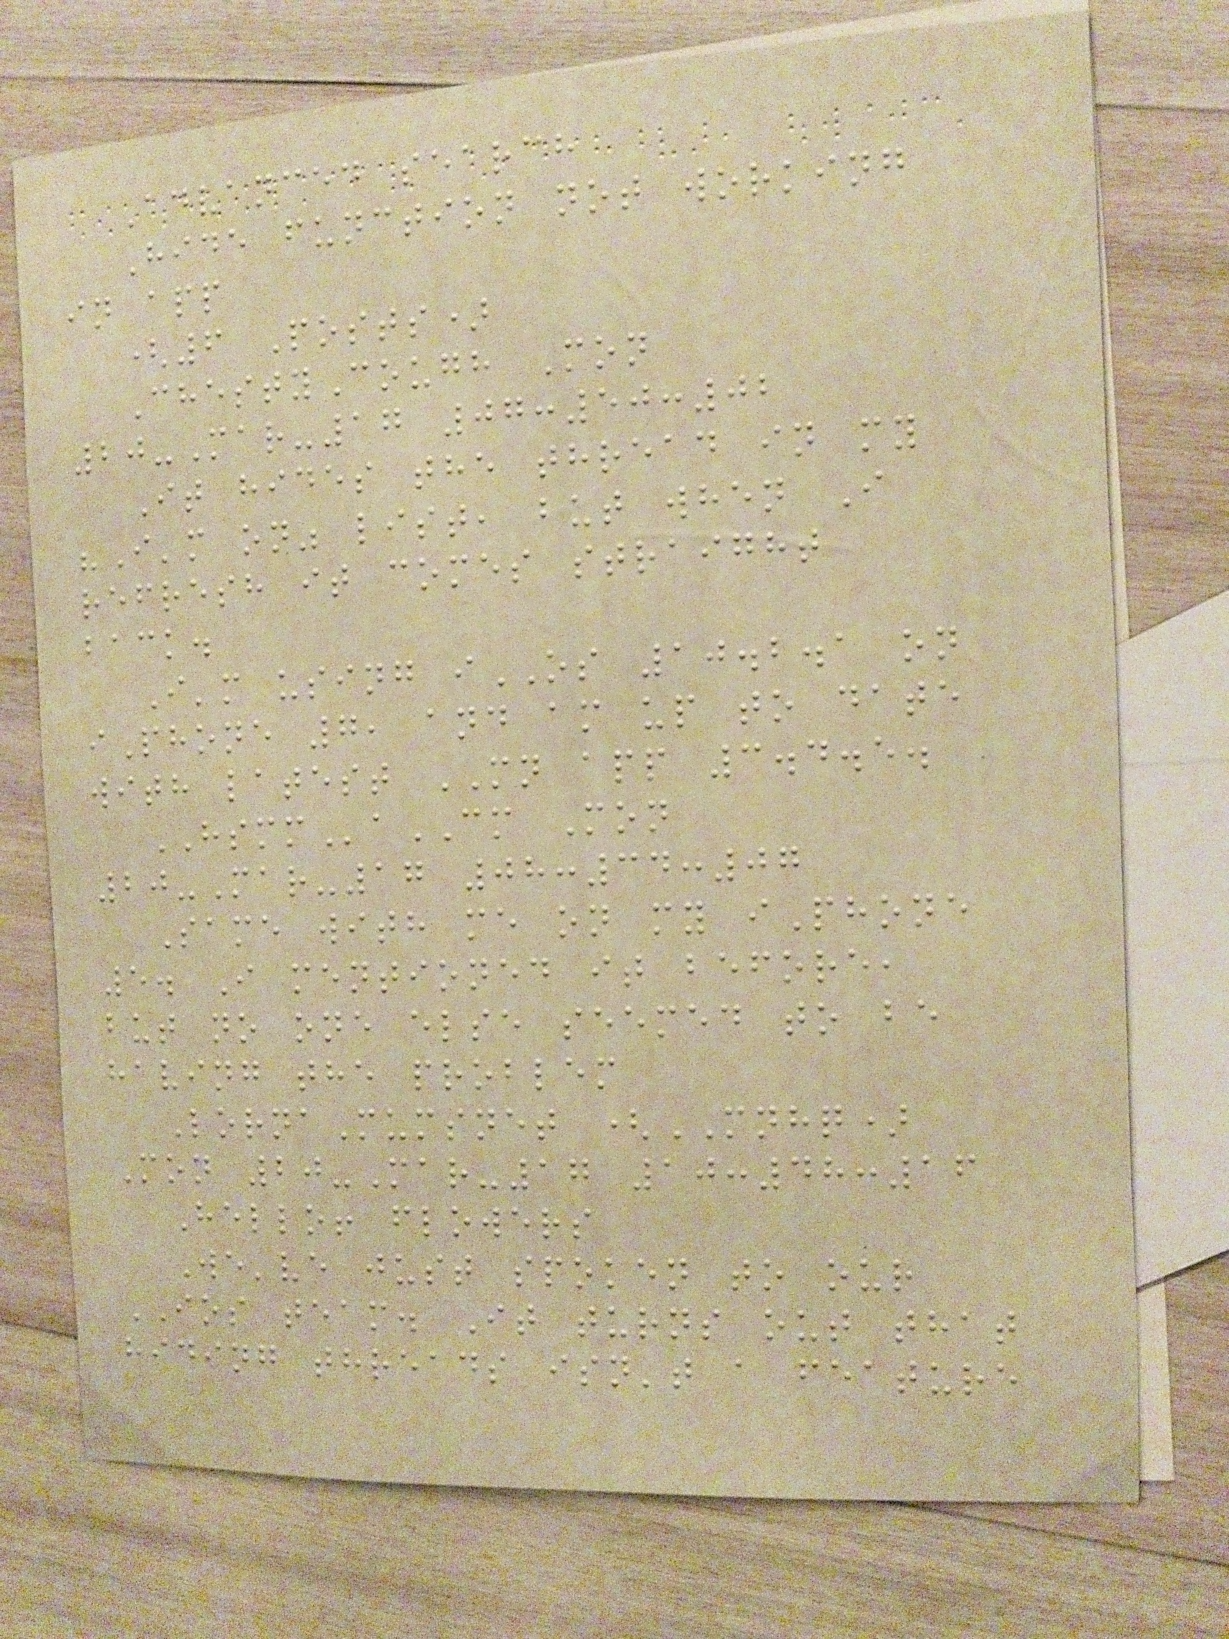Advanced search
Hide function not working
in app
(6 Posts)
ChestyCough Mon
20-Mar-17 07:50:02
It hides the thread in my
"I'm on" list, but when I
refresh it comes straight
back.
I'm using iOS 10.2.1 on
iPhone 7, and am up to date
with latest MN app 3.4.5.
HSMMaCM Mon
20-Mar-17 08:34:07
Same with me on my iPhone
5. I mentioned it before,
but no one else seemed to be
having the problem
LornaMumsnet (MNHQ)
Mon 20-Mar-17 10:48:16
Hello! flowers
We've just spoken to our
IOS team. It turns out that
hiding threads isn't a feature
